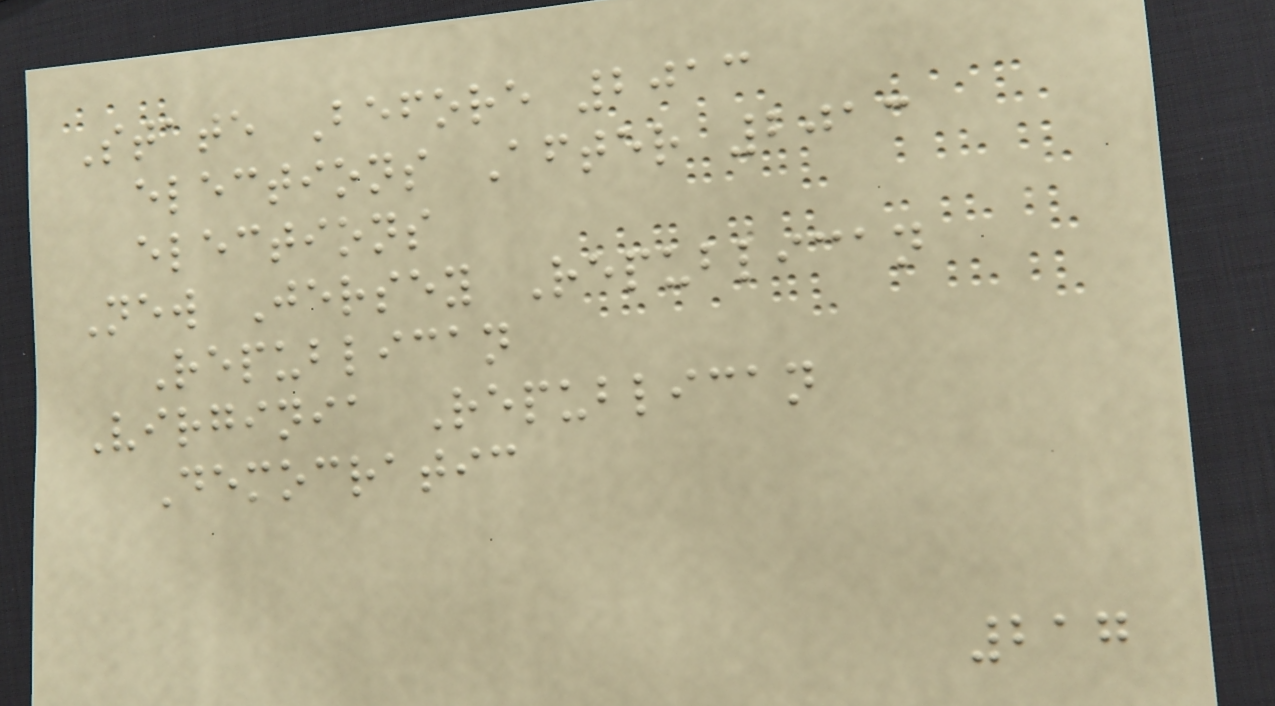State Before 2013
elections After 2013
elections
New Jersey Republican
Republican
Virginia Republican
Democratic
217
